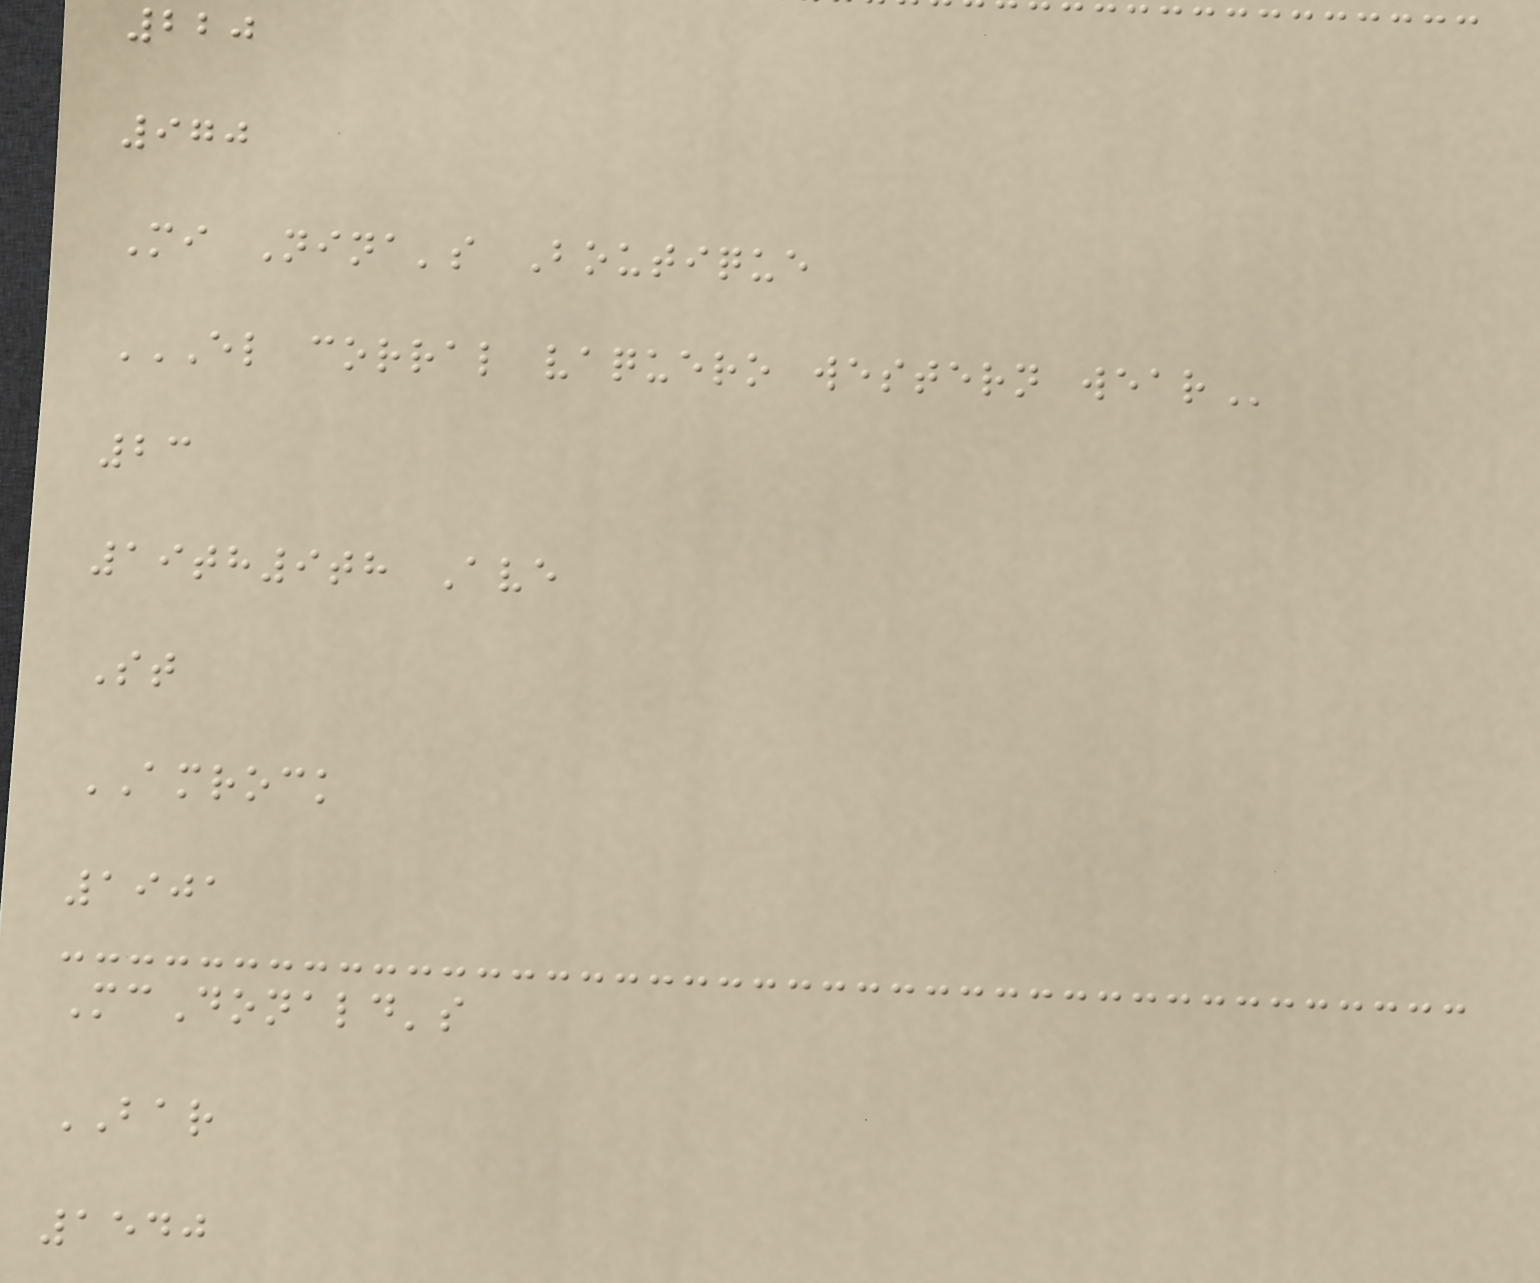220
970
Mi Nina's Boutique
EL CORRAL VAQUERO WESTERN WEAR
23
19th9th Ave
St
AMROCK
1901
McDonald's
BAR
1540
